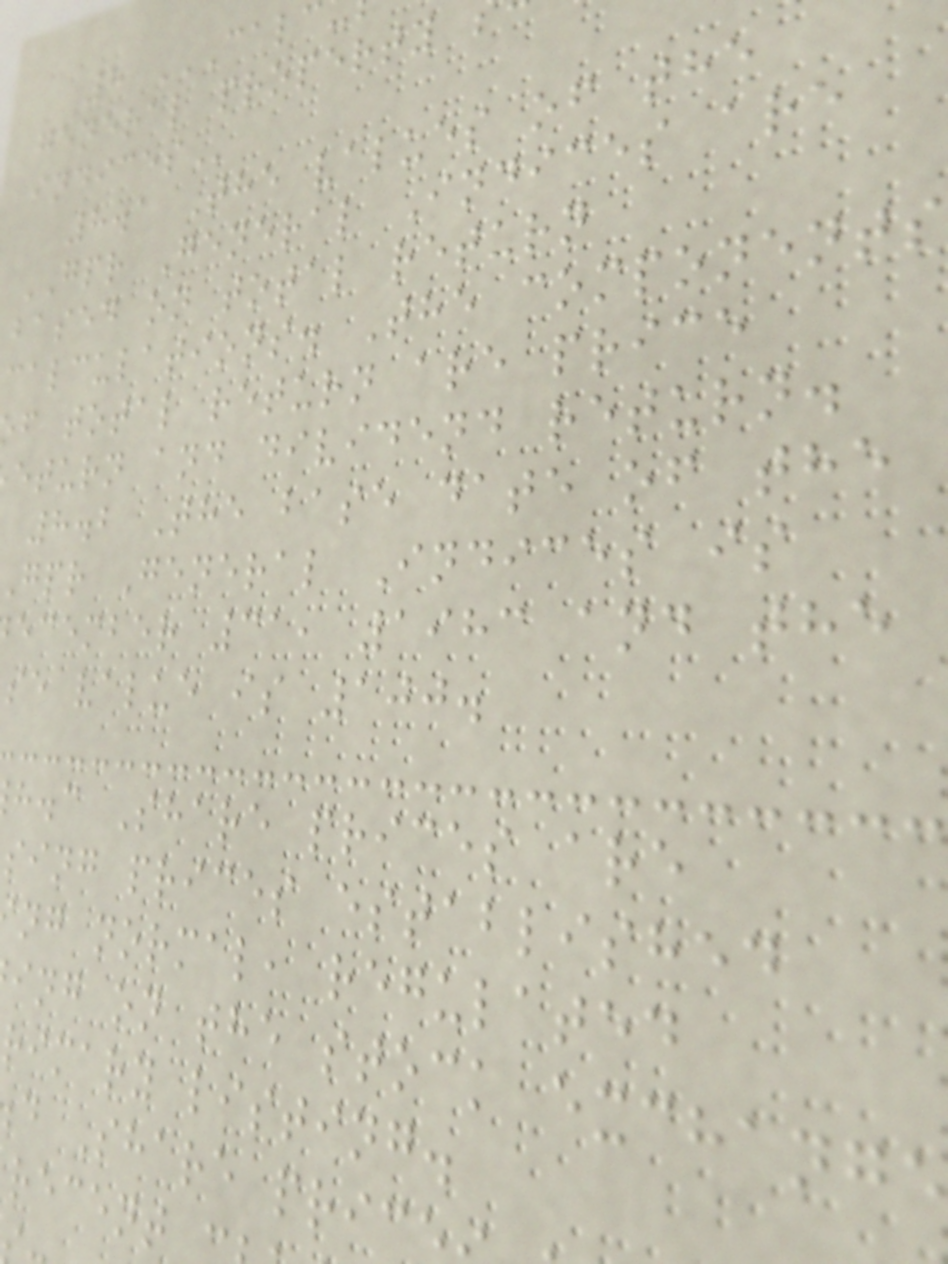general property
8.1 The values of the
GPR General Indices are
based on total return
calculations. The components
f total return are price
eturn and dividend return.
8.2 The base date of the
gpr General Indices is
ecember 31, 1983 and the
se value is 100.
h.c Share prices are
sing prices established
ng normal, regulated
ing on the stock exchange
rimary listing.
d Share pric
